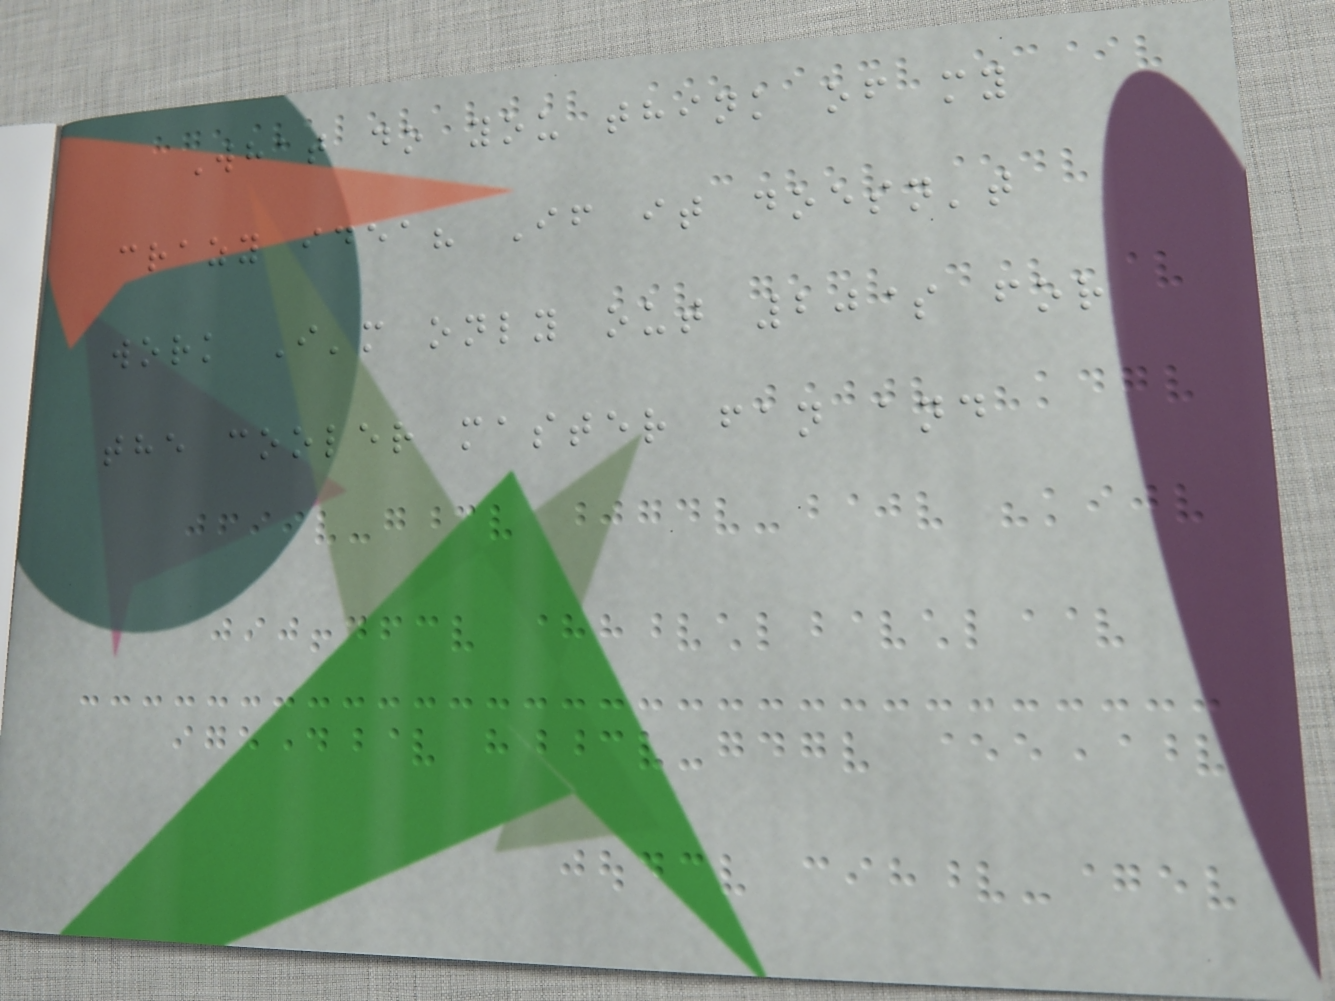What do you think of my
crazy idea? If it doesn't
work I'm only out 20$ for
the cooler master fan and
